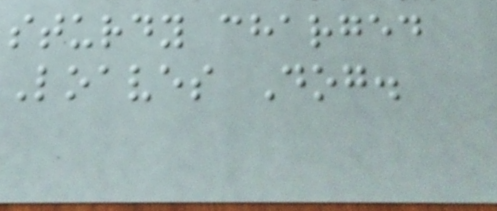sturdy charged
Loaves Dog.
